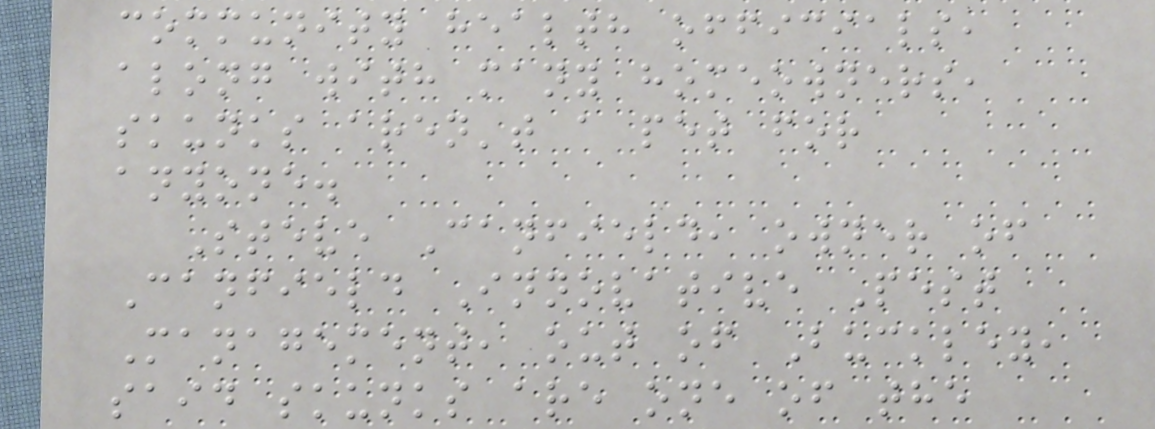community health officials,
along with many homeowners,
skunks aren't a pet for
anyone.
Steve Canfield, owner of
Canfield Innovative Pest
Management, out of Buckley,
said skunks are one of the
